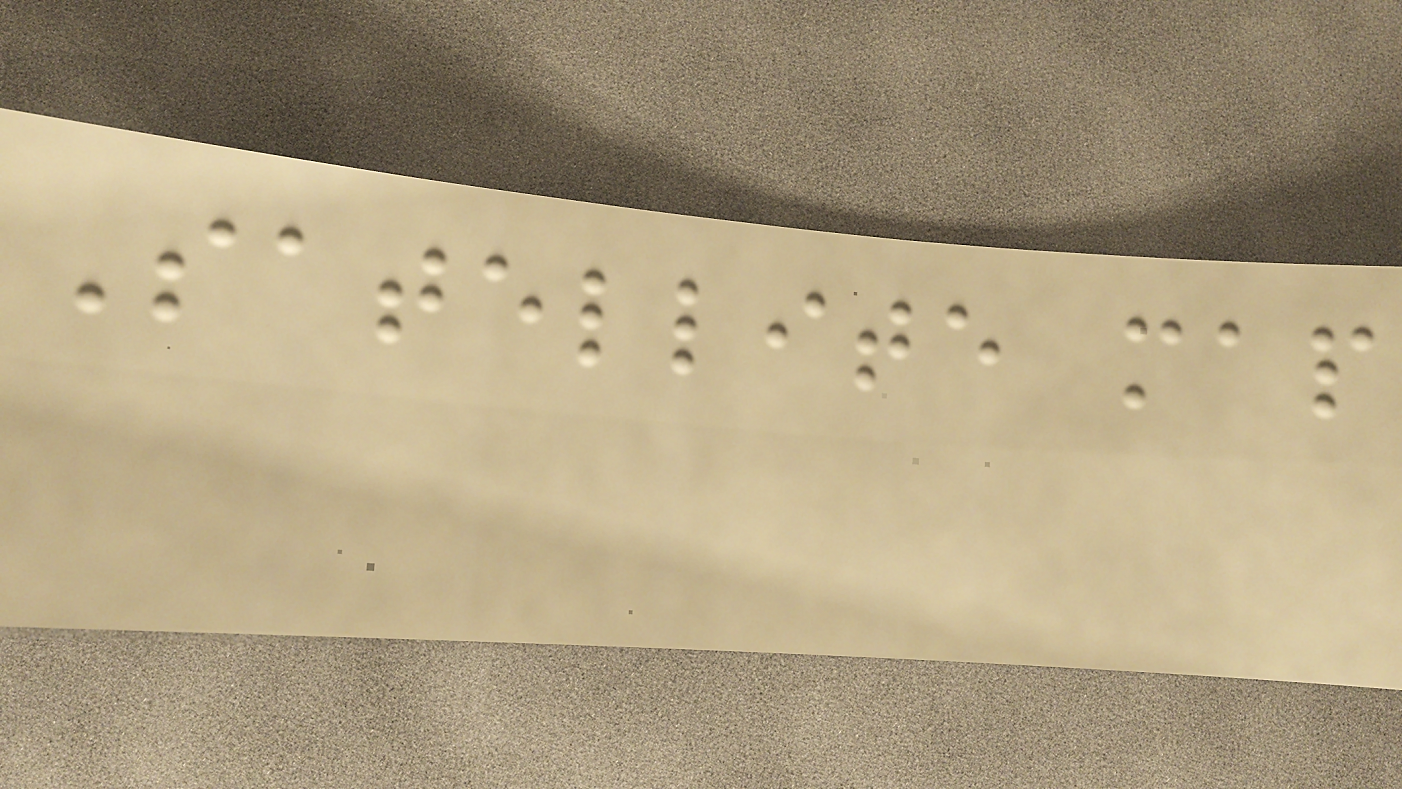Satellite map
